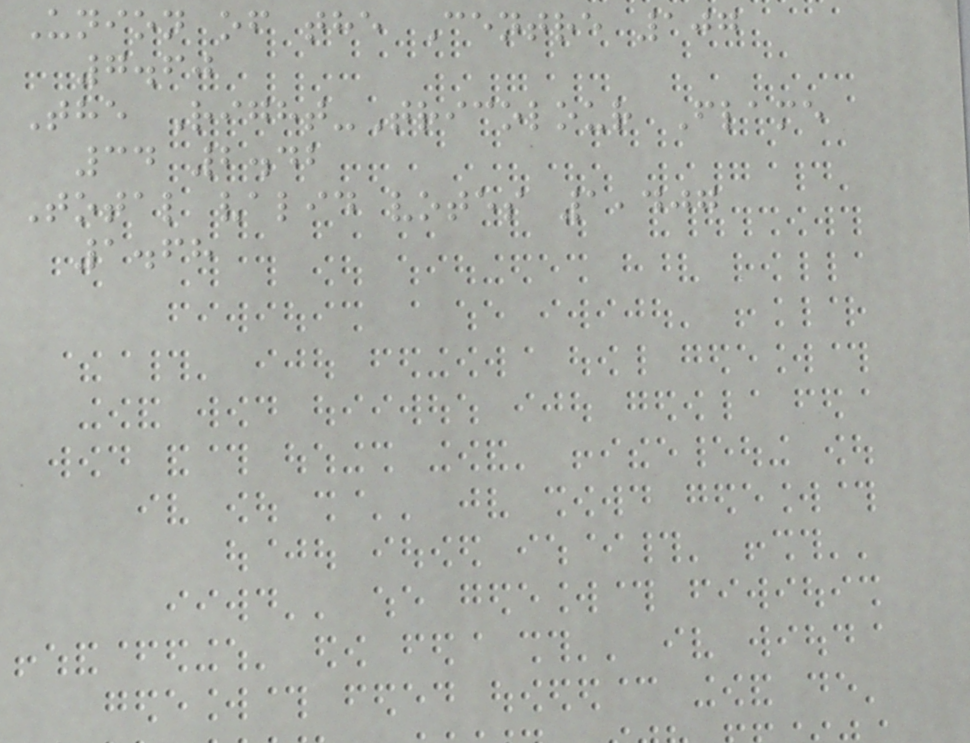Union of the Centre 107
7.60
The Right-Tricolour Flame
34 2.42
Total valid votes 1,407
1.68
